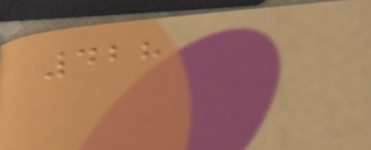428
